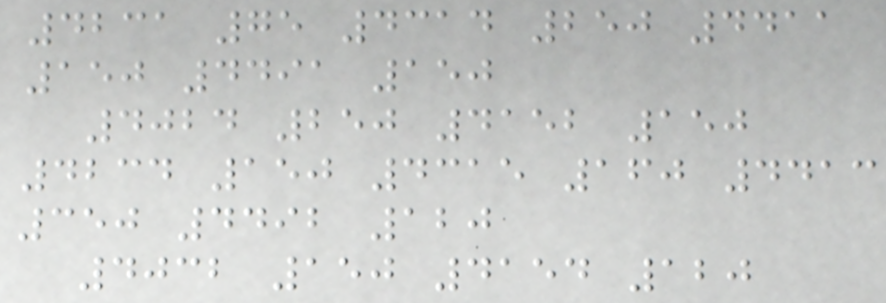4231 75 4314 250 4411
150 4491 150
4024 250 4152 150
4234 150 4315 160 4413
350 4492 120
4032 150 4154 120
